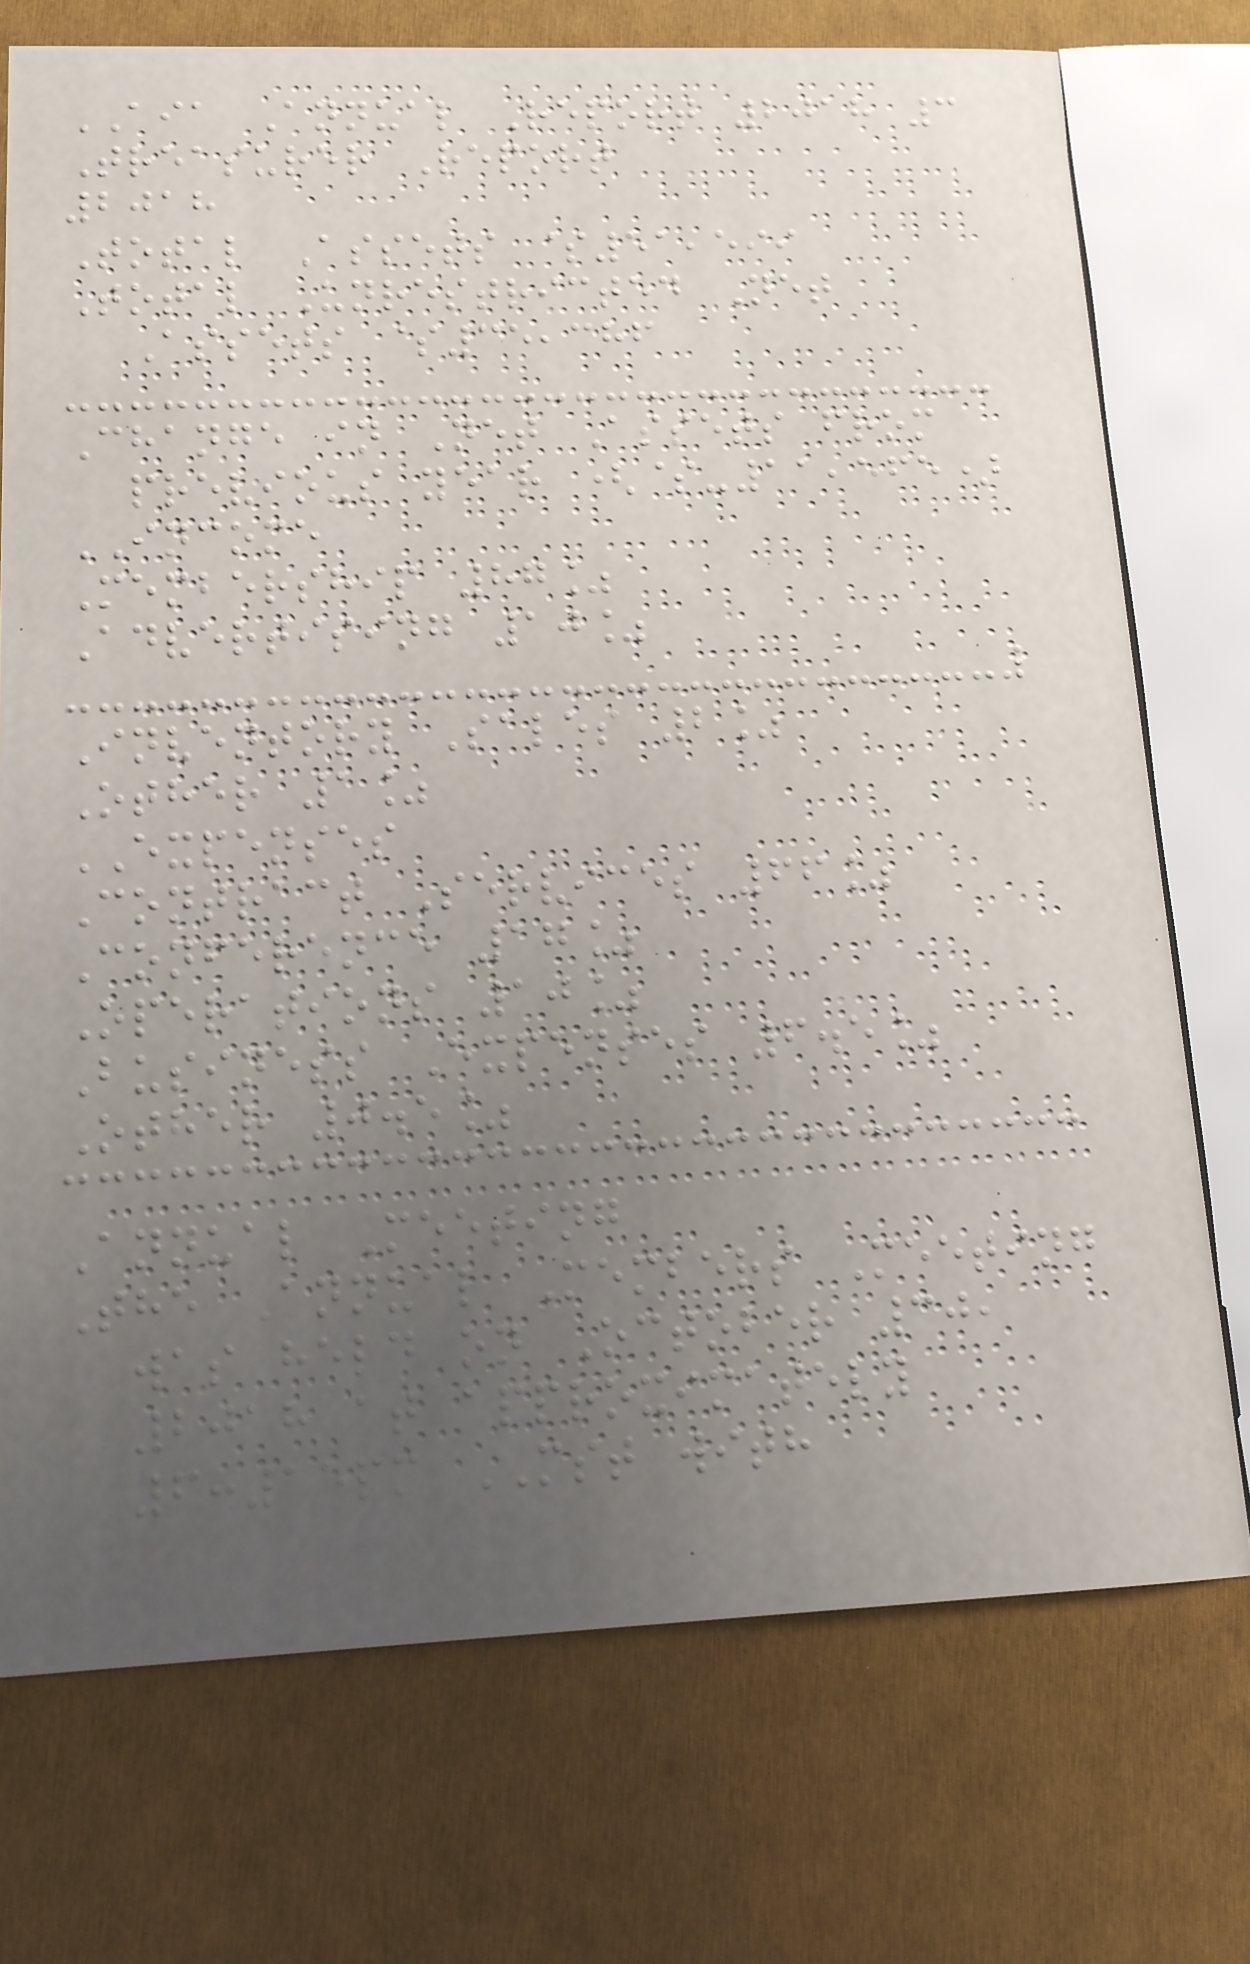AIA Annual Report 2018 3
Treasurer Report
2018
Total Assets $51,599
Total Unrestricted Net
Assets $35,386
Change in Net Assets from
previous year ($-11,565)
INCOME
Membership 87%
Advertising 10%
Inventory Sales 2%
Other 1%
EXPENSES
Contract Services 66%
Conference 17%
Operations 10%
Business Expenses 6.5%
Other 0.5%
Annual Meeting
The Annual Members Meeting
was held on October 30,
2018 at approximately
6:15pm MST with
